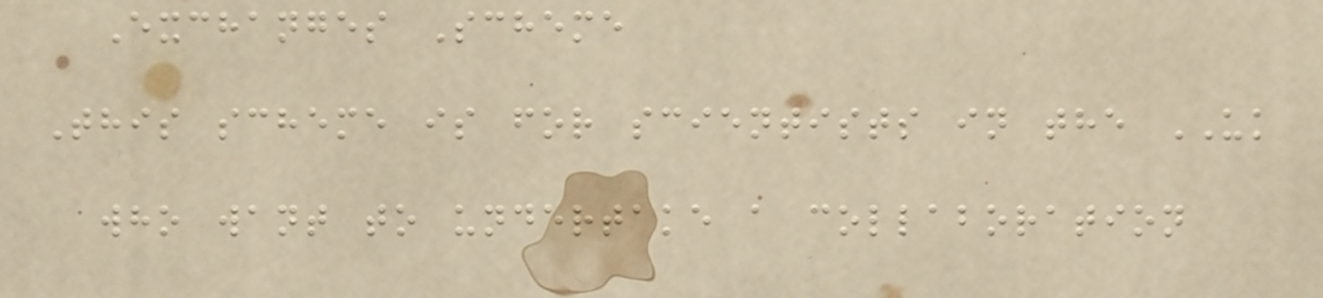Exchanges Scheme
This scheme is for scientists in the UK
who want to undertake a collaboration
